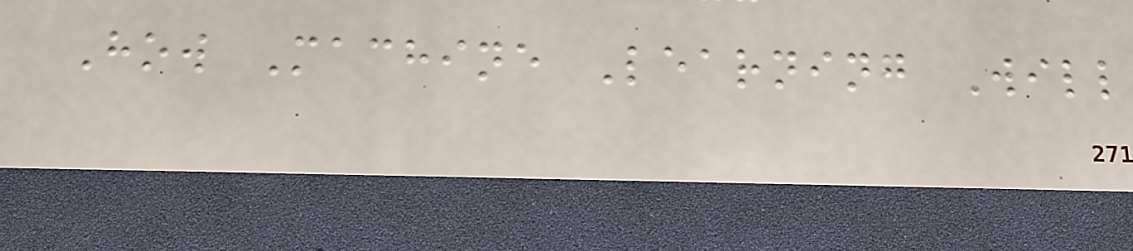How Machine Learning Will
